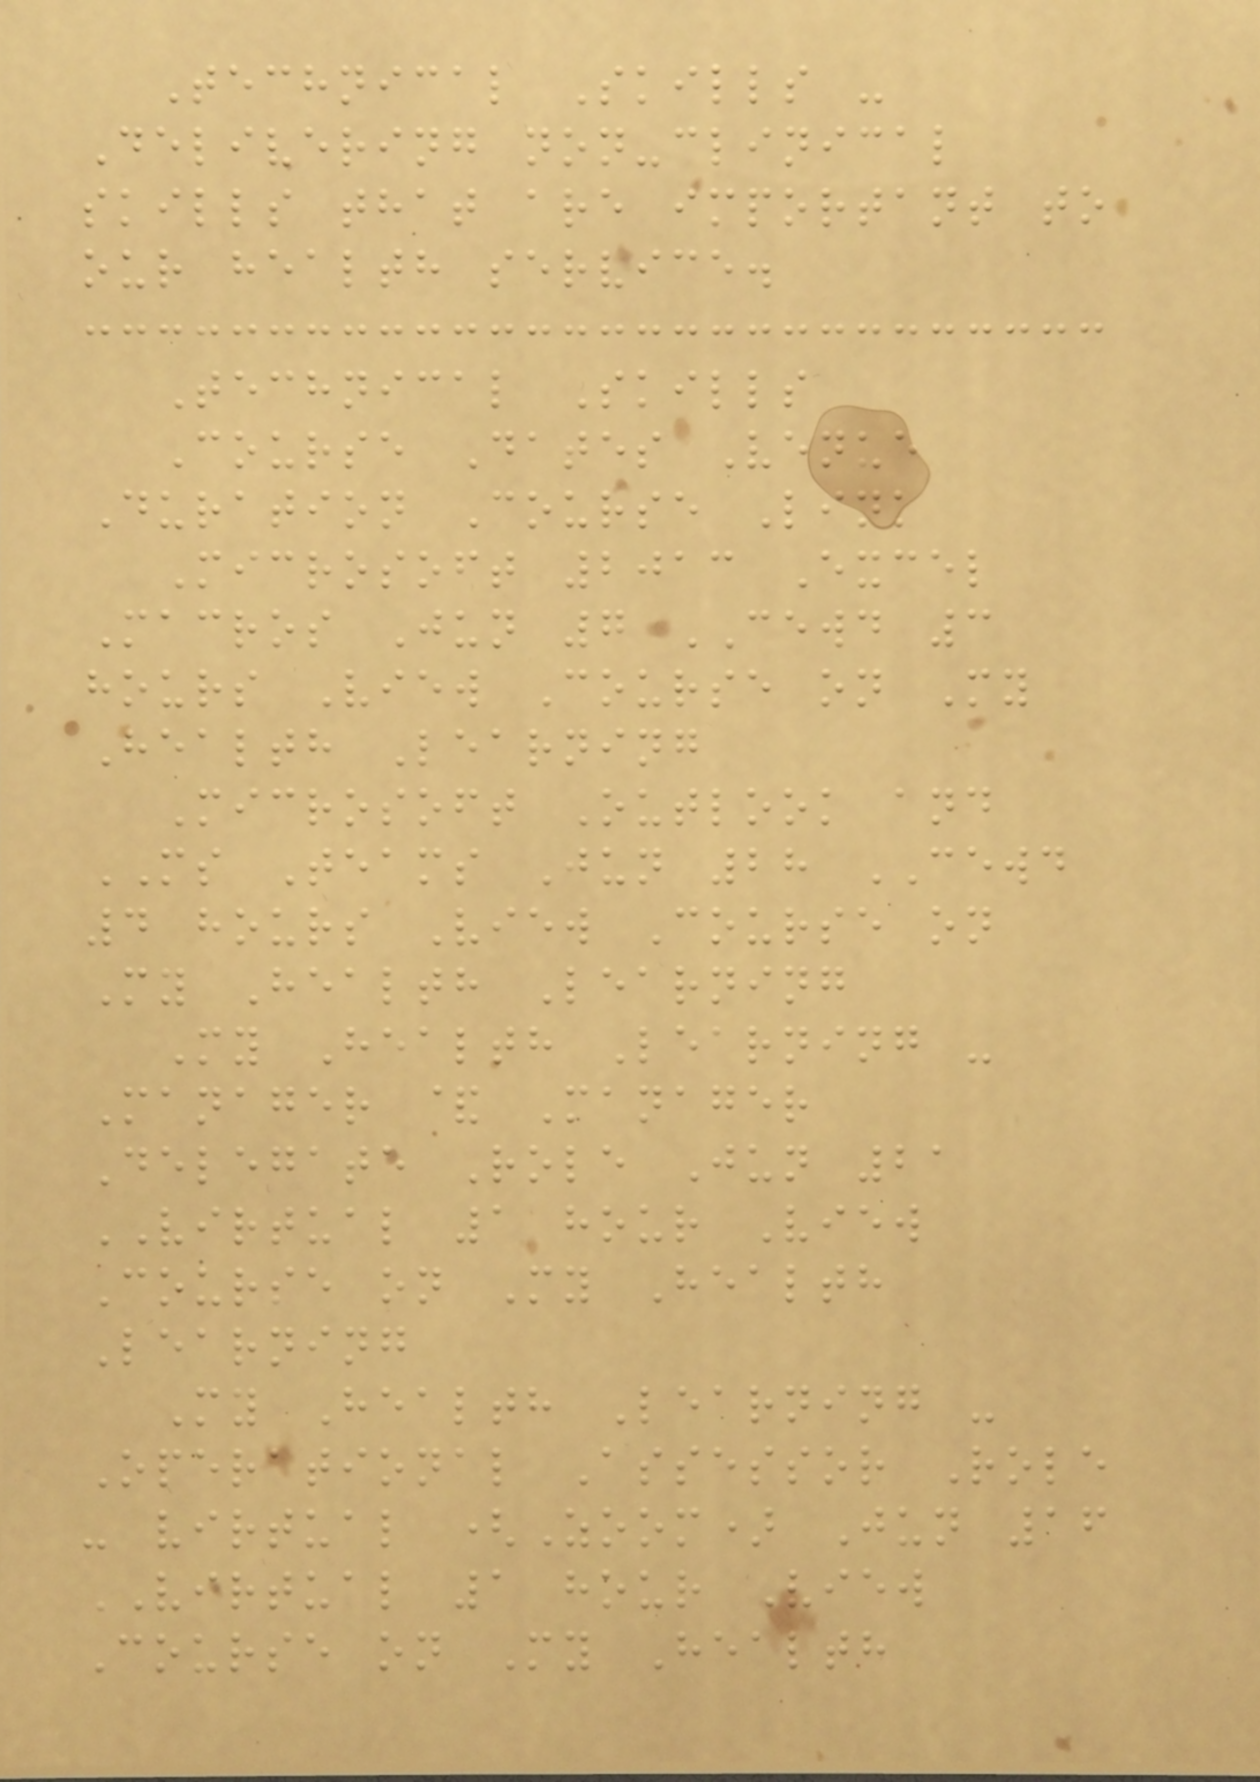Technical Skills -
Delivering non-clinical
skills that are important to
our health service.
Technical Skills
Course Dates Venue
Duration Course Link
Microsoft 2013 Excel
Macros Jun 7 CEWD 3
hours View Course on My
Health Learning
Microsoft Outlook and
MS Teams Jun 28 CEWD
4 hours View Course on
My Health Learning
My Health Learning -
Manager & Manager
Delegate Role Jun 21
VIRTUAL 1 hour View
Course on My Health
Learning
My Health Learning -
Operational Assessor Role
- virtual (Zoom) Jun 16
VIRTUAL 1 hour View
Course on My Health
